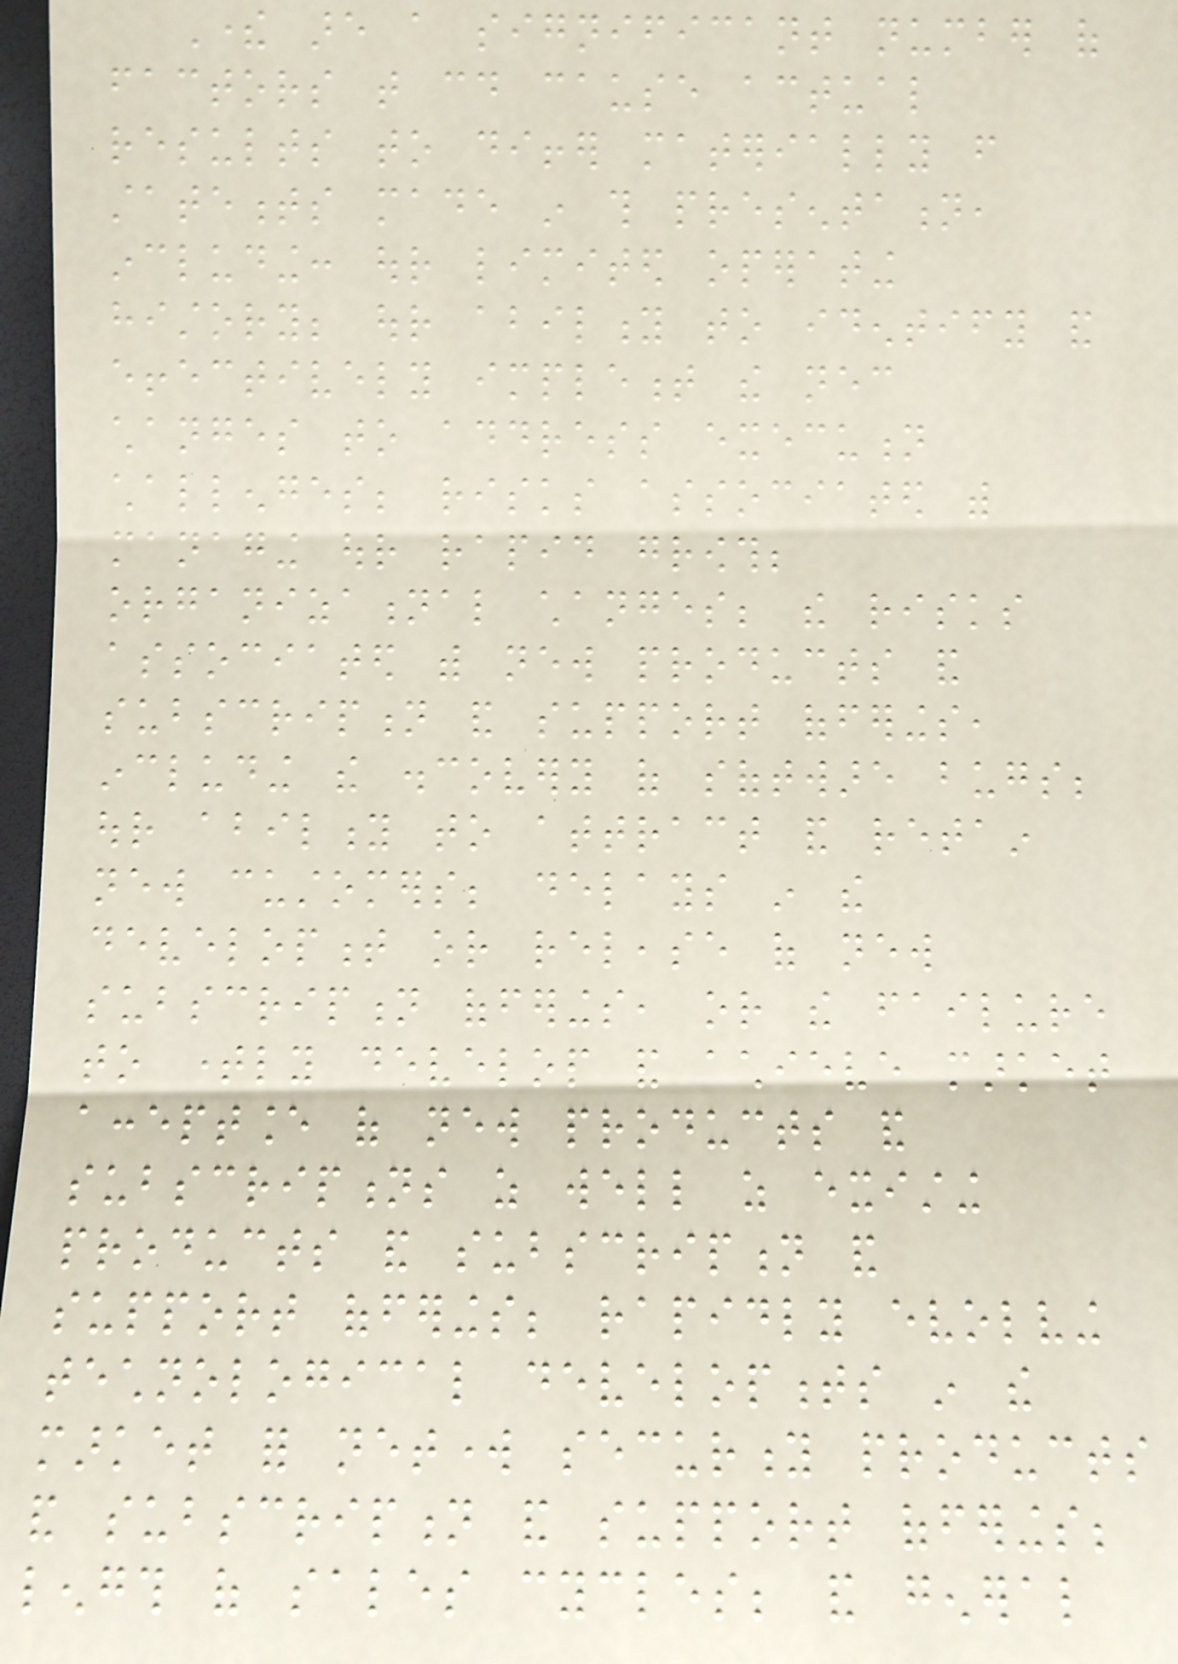There are a significant number of
factors that could cause actual
results to differ materially from
statements made in this presentation,
including: our limited operating
history; our ability to identify and
effectively implement the necessary
changes to address execution
challenges; risks associated with
managing our rapid growth;
organizational changes; the risks
associated with new products and
subscription and support offerings,
including the discovery of software bugs;
our ability to attract and retain
new customers; delays in the
development or release of new
subscription offerings, or the failure
to timely develop and achieve market
acceptance of new products and
subscriptions as well as existing
products and subscription and
support offerings; rapidly evolving
technological developments in the
market for network security products
and subscription and support offerings;
length of sales cycles; and general
